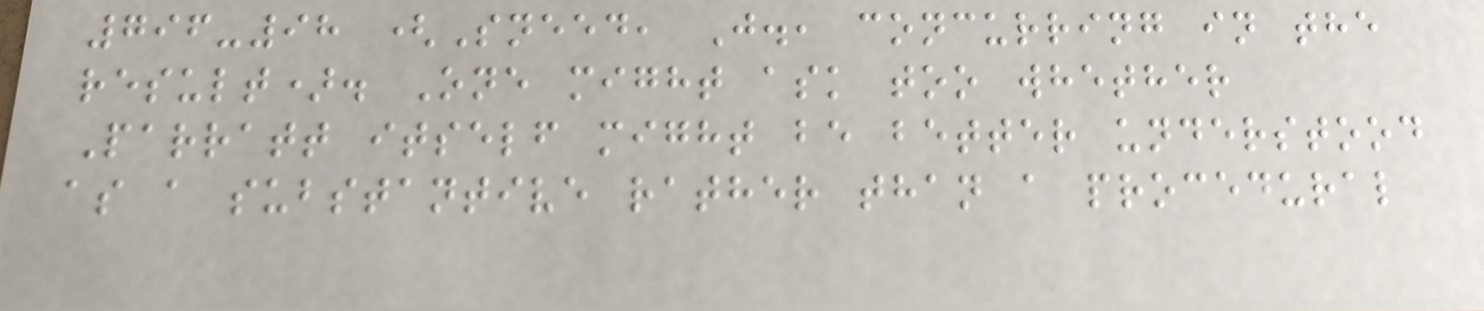796-98 (Sneed, J., concurring in the
result). One might ask too whether
Parratt itself might be better understood
as a substantive rather than a procedural
